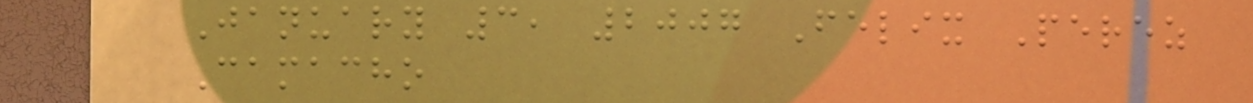January 3, 2007 Felix Perez
Camacho
